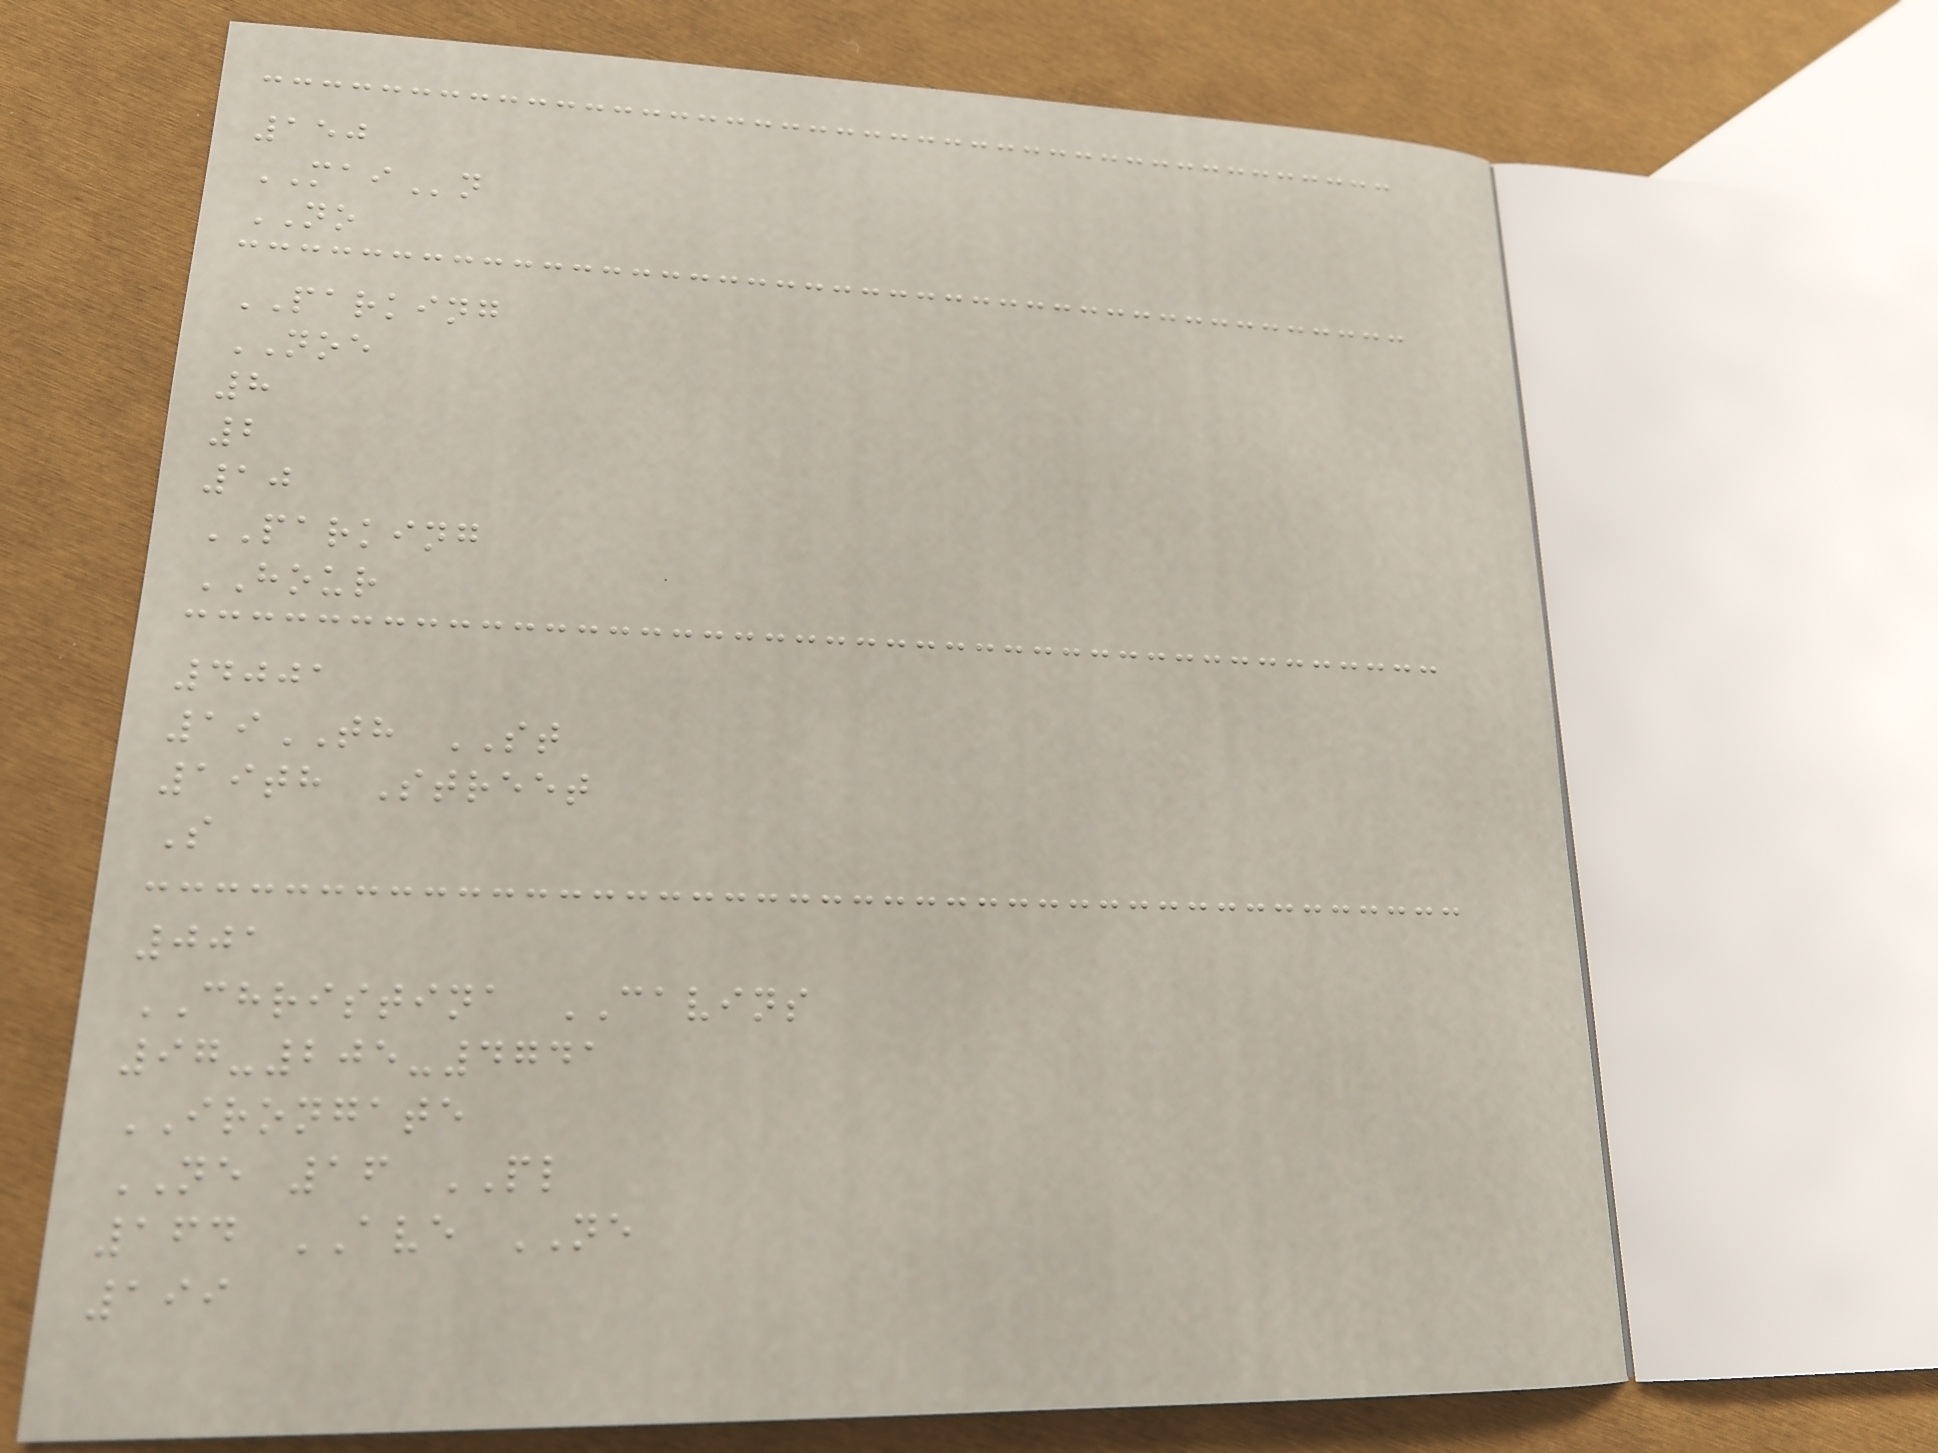150
MAIn
NO
PARKING
NOE
8
2
10
PARKING
HOUR
4001
19TH ST
19th Street
S
001
CHRISTINA CAVINS
97-205-4741
IRONGATE
NE 16 PL
164 AVE NE
199
